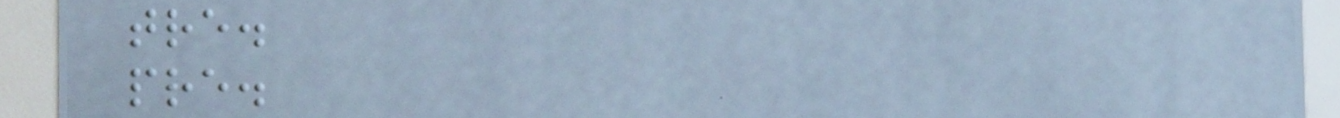tre.
pre.
